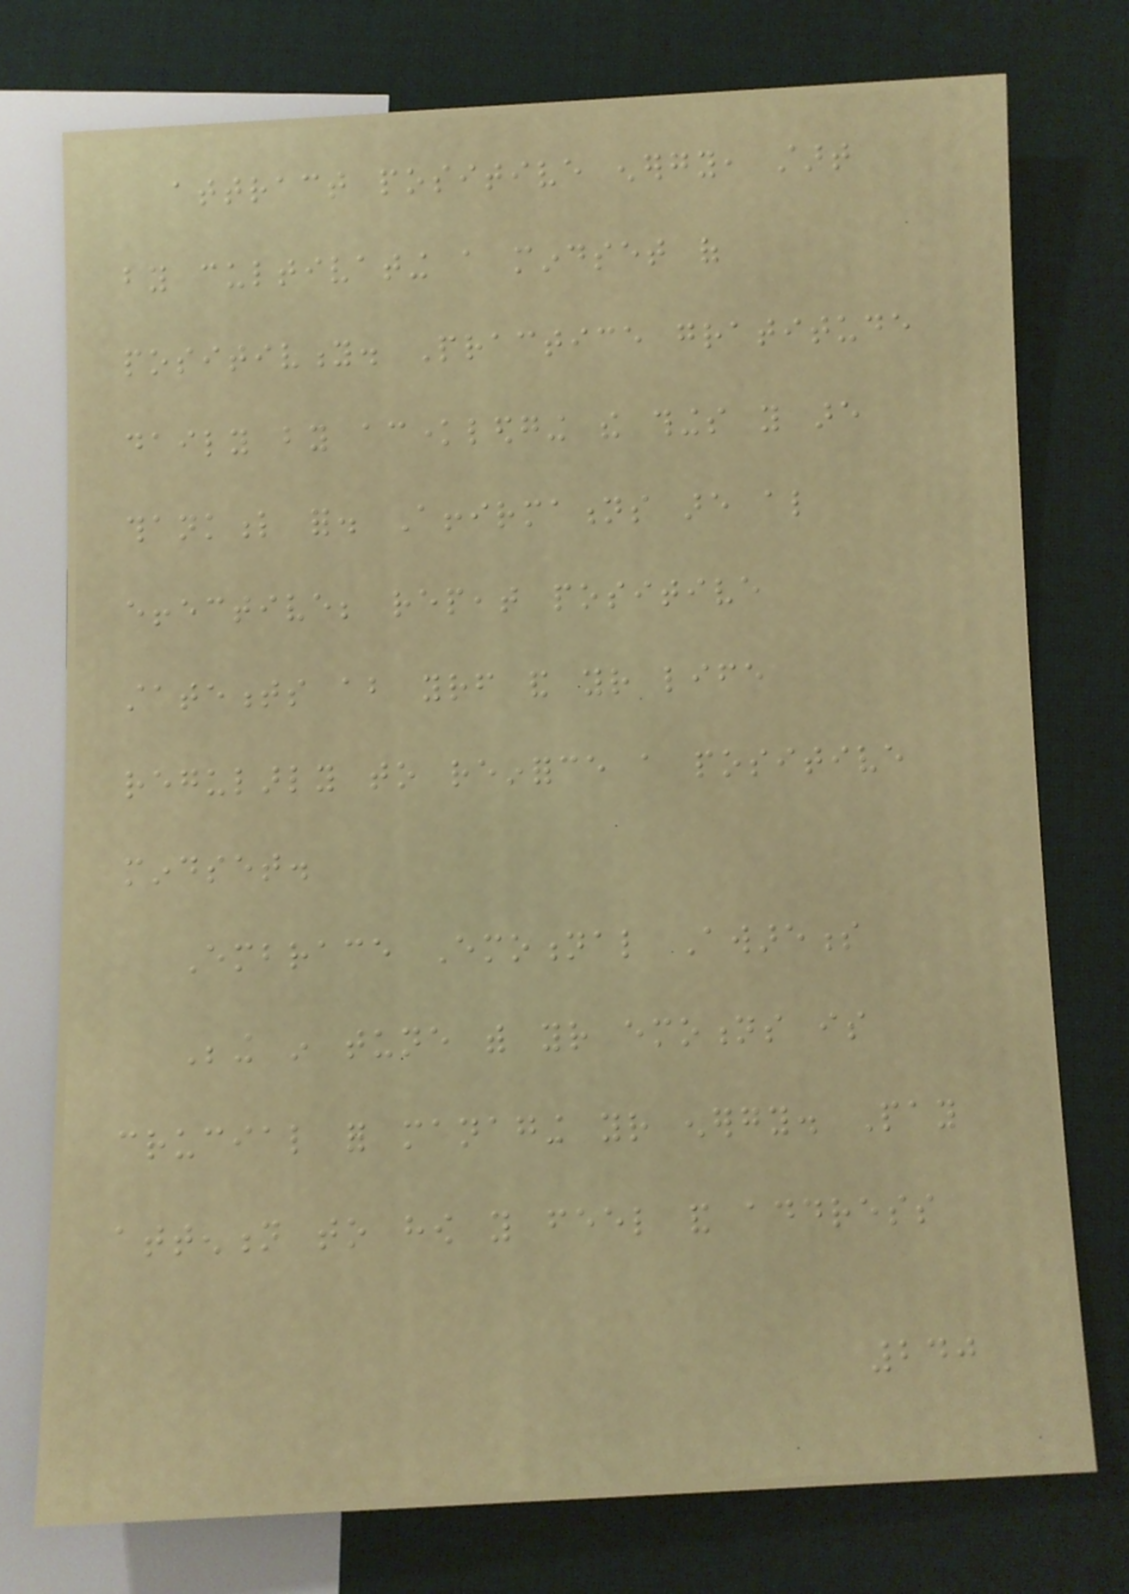attract positive energy, start
by cultivating a mindset of
positivity. Practice gratitude
daily by acknowledging the things you are
thankful for. Affirmations are also
effective; repeat positive
statements about yourself and your life
regularly to reinforce a positive
mindset.
Embrace Emotional Awareness
Being in tune with your emotions is
crucial for managing your energy. Pay
attention to how you feel and address
240
